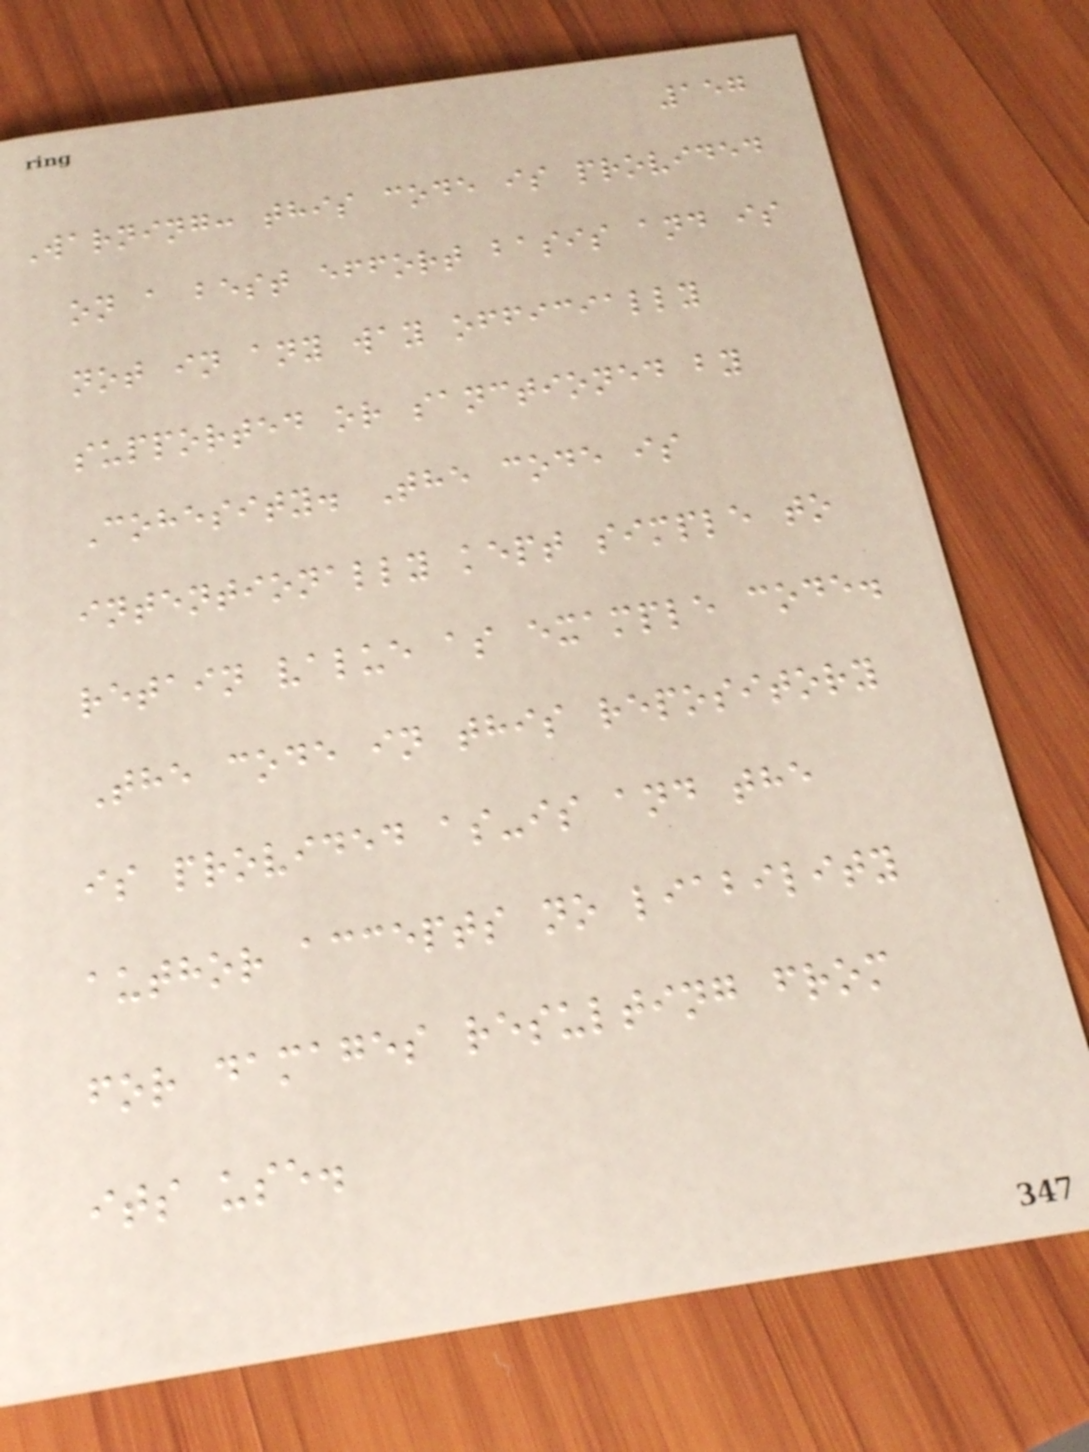157
Warning: this code is provided
on a best effort basis and is
not in any way officially
supported or sanctioned by
Cohesity. The code is
intentionally kept simple to
retain value as example code.
The code in this repository
is provided as-is and the
author accepts no liability
for damages resulting from
its use.
